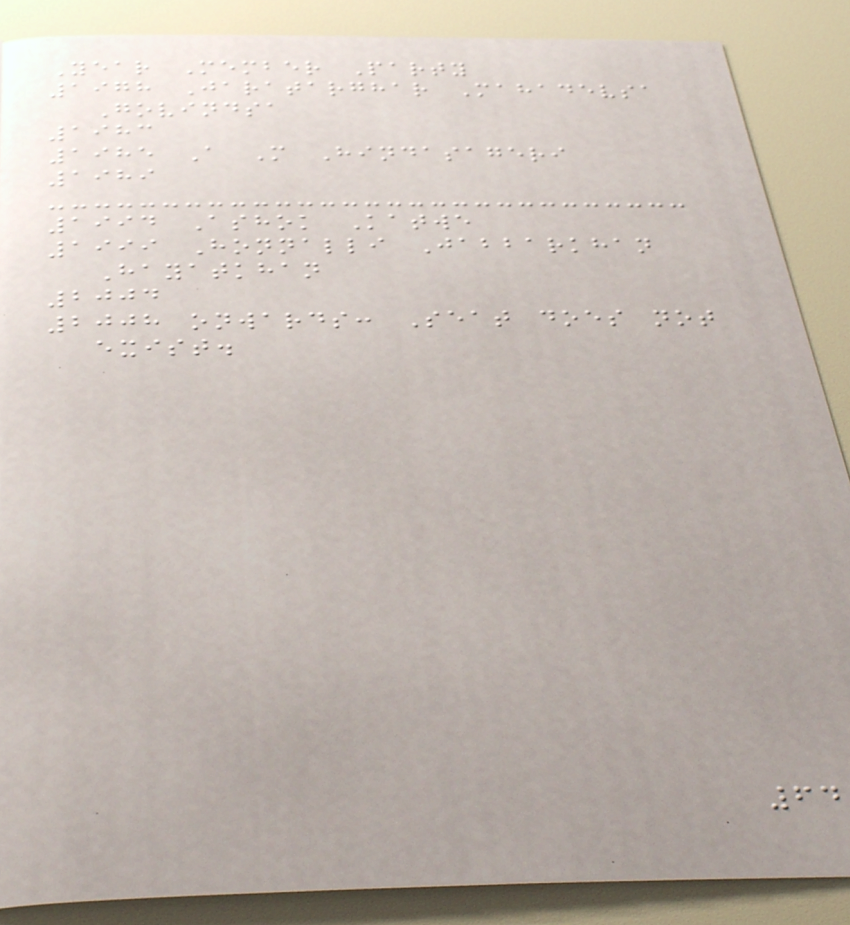Year Member Party
1978 Jaratarghar Mahadevsa
Govindsa
1983
1985 A M Hindasageri
1989
1994 Ashok Katwe
1999 Honnalli Jabbarkhan
Hayatkhan
2004
2008 onwards: Seat does not
exist.
64
